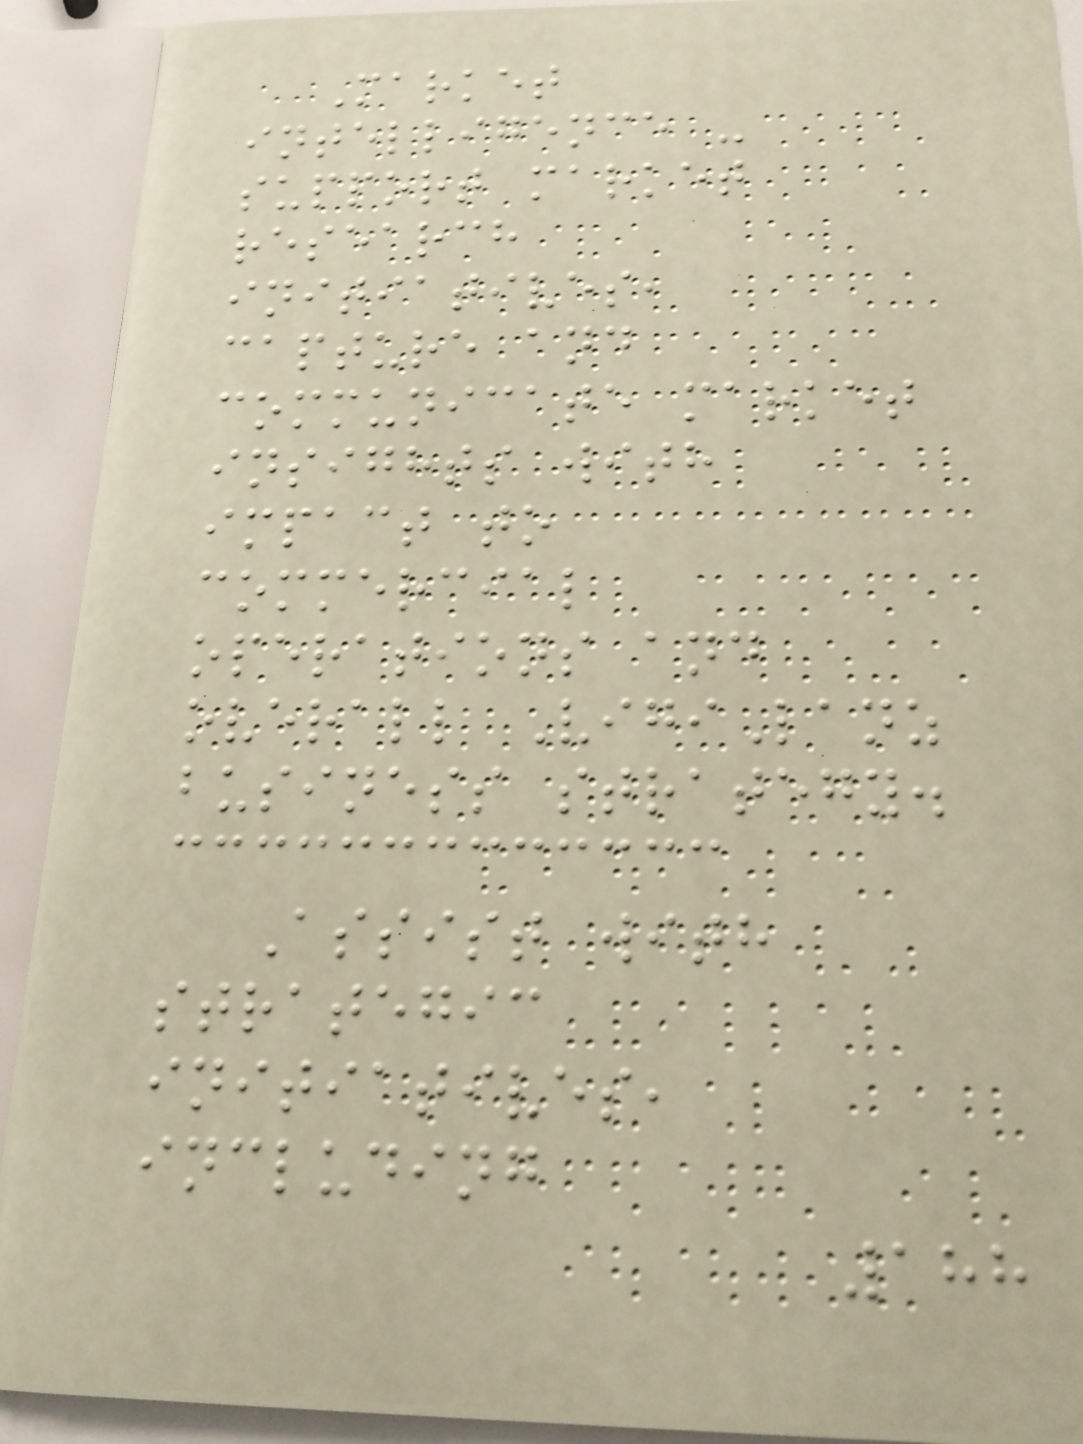Market
intelligence -
support market
research
initiatives,
capture and
communicate market
insights with
impact to
commercial
operations and
overall VigiLanz
business strategy.
Assist with
strategic
initiatives,
including
188
